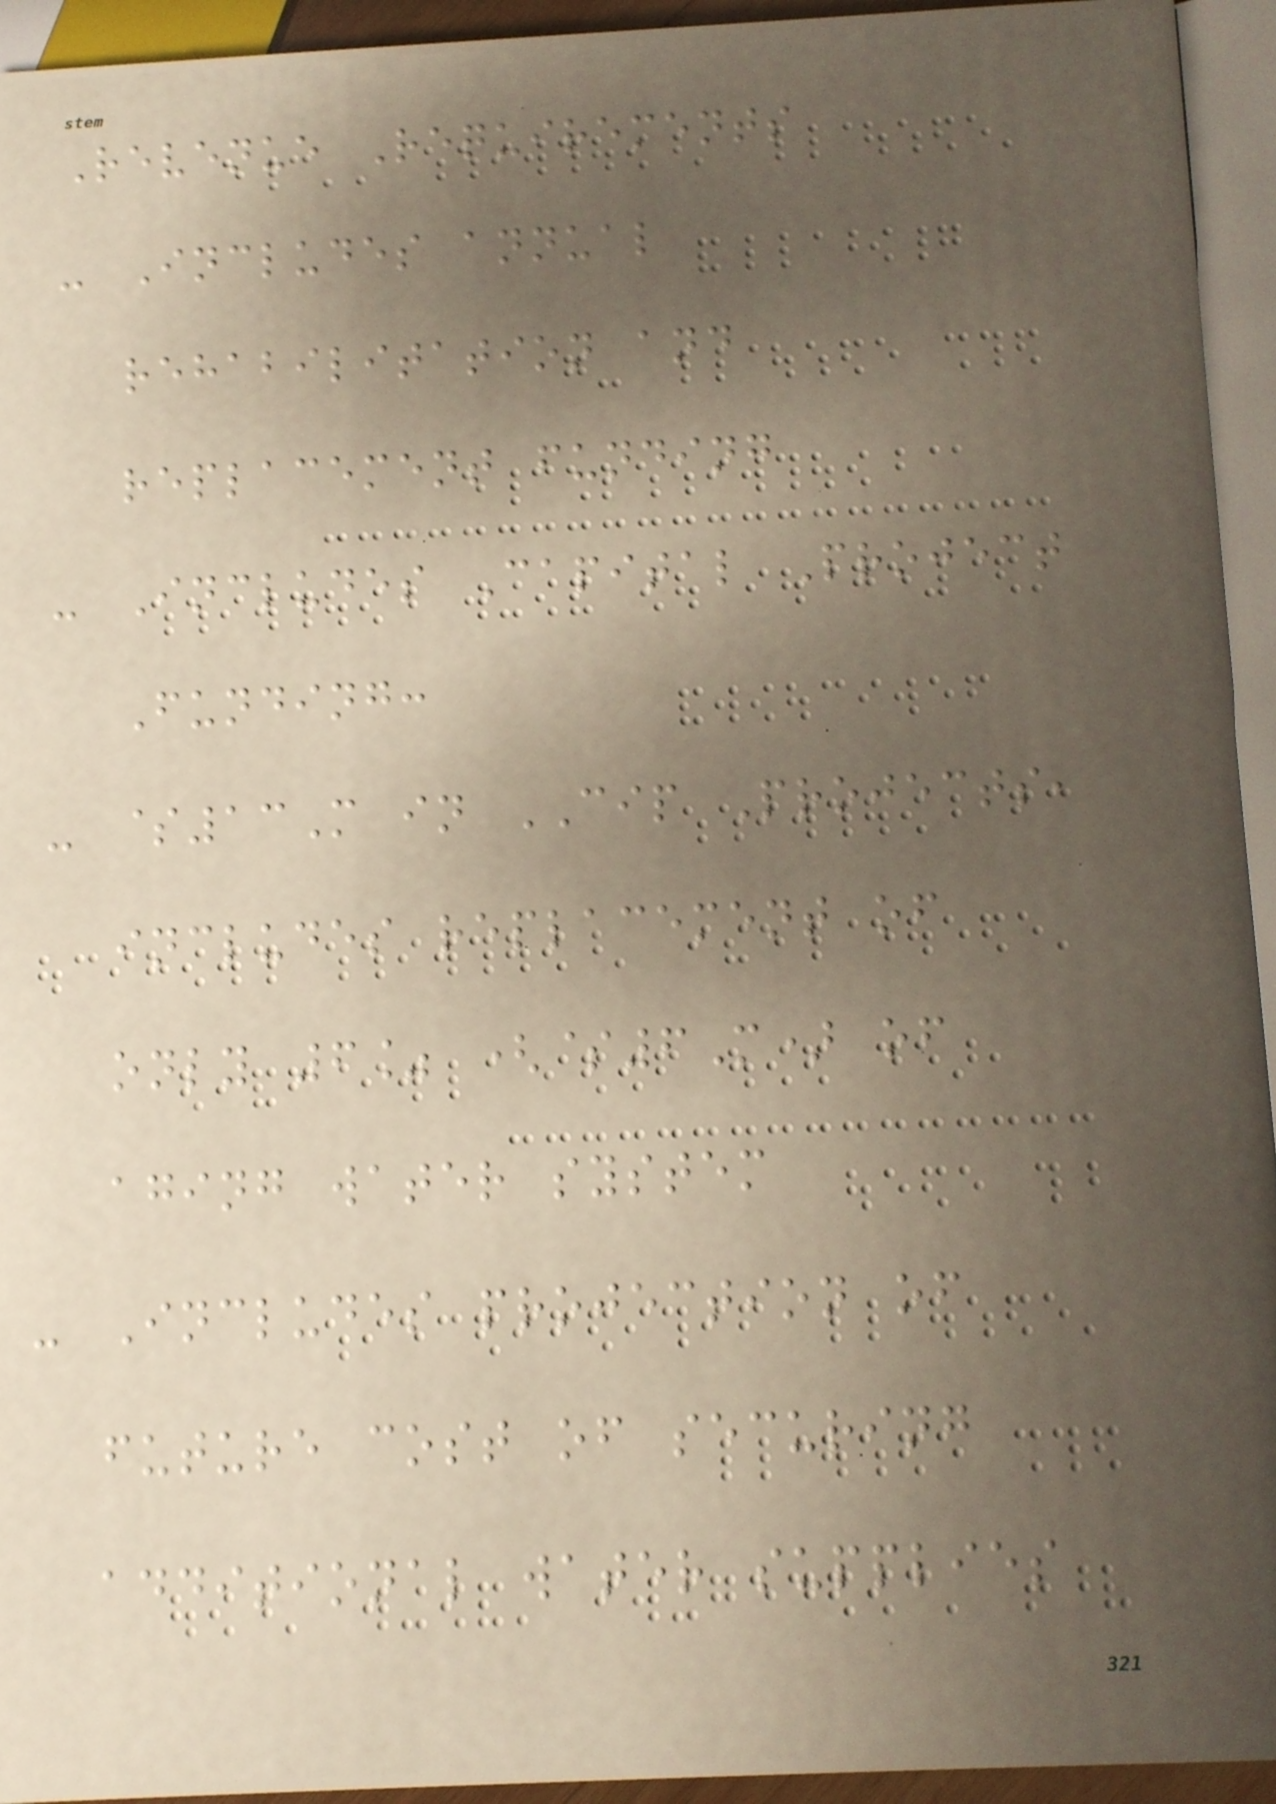Revenue Requirements
- Includes annual
rehabilitation and
replacement funding
- Includes Capital Project
Funding:
- $13M in CIP Projects,
includes replacement of
only 6% ($6M) of
aging water system
- Includes projection of
future cost of securing
additional water supplies
